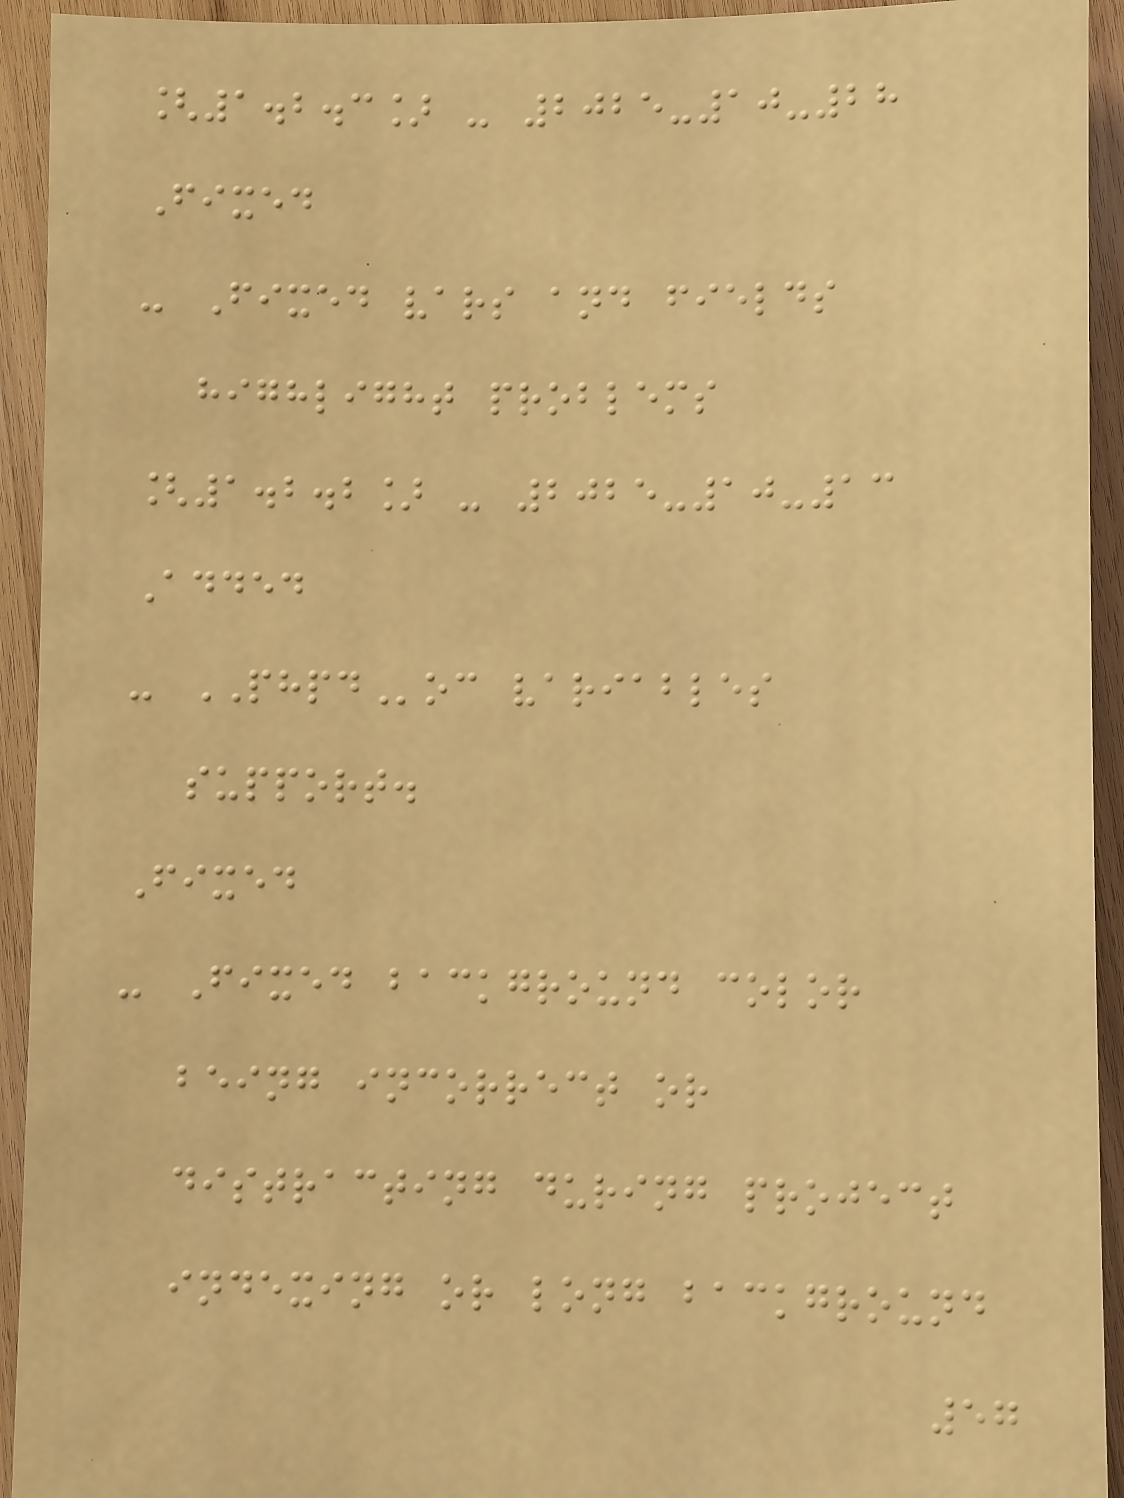[1.2.3] - 2025-10-28
Fixed
- Fixed vars and fields
highlight problems
[1.2.2] - 2025-10-13
Added
- PHPDoc variables
support.
Fixed
- Fixed background color
being incorrect or
distracting during project
indexing or long background
57
